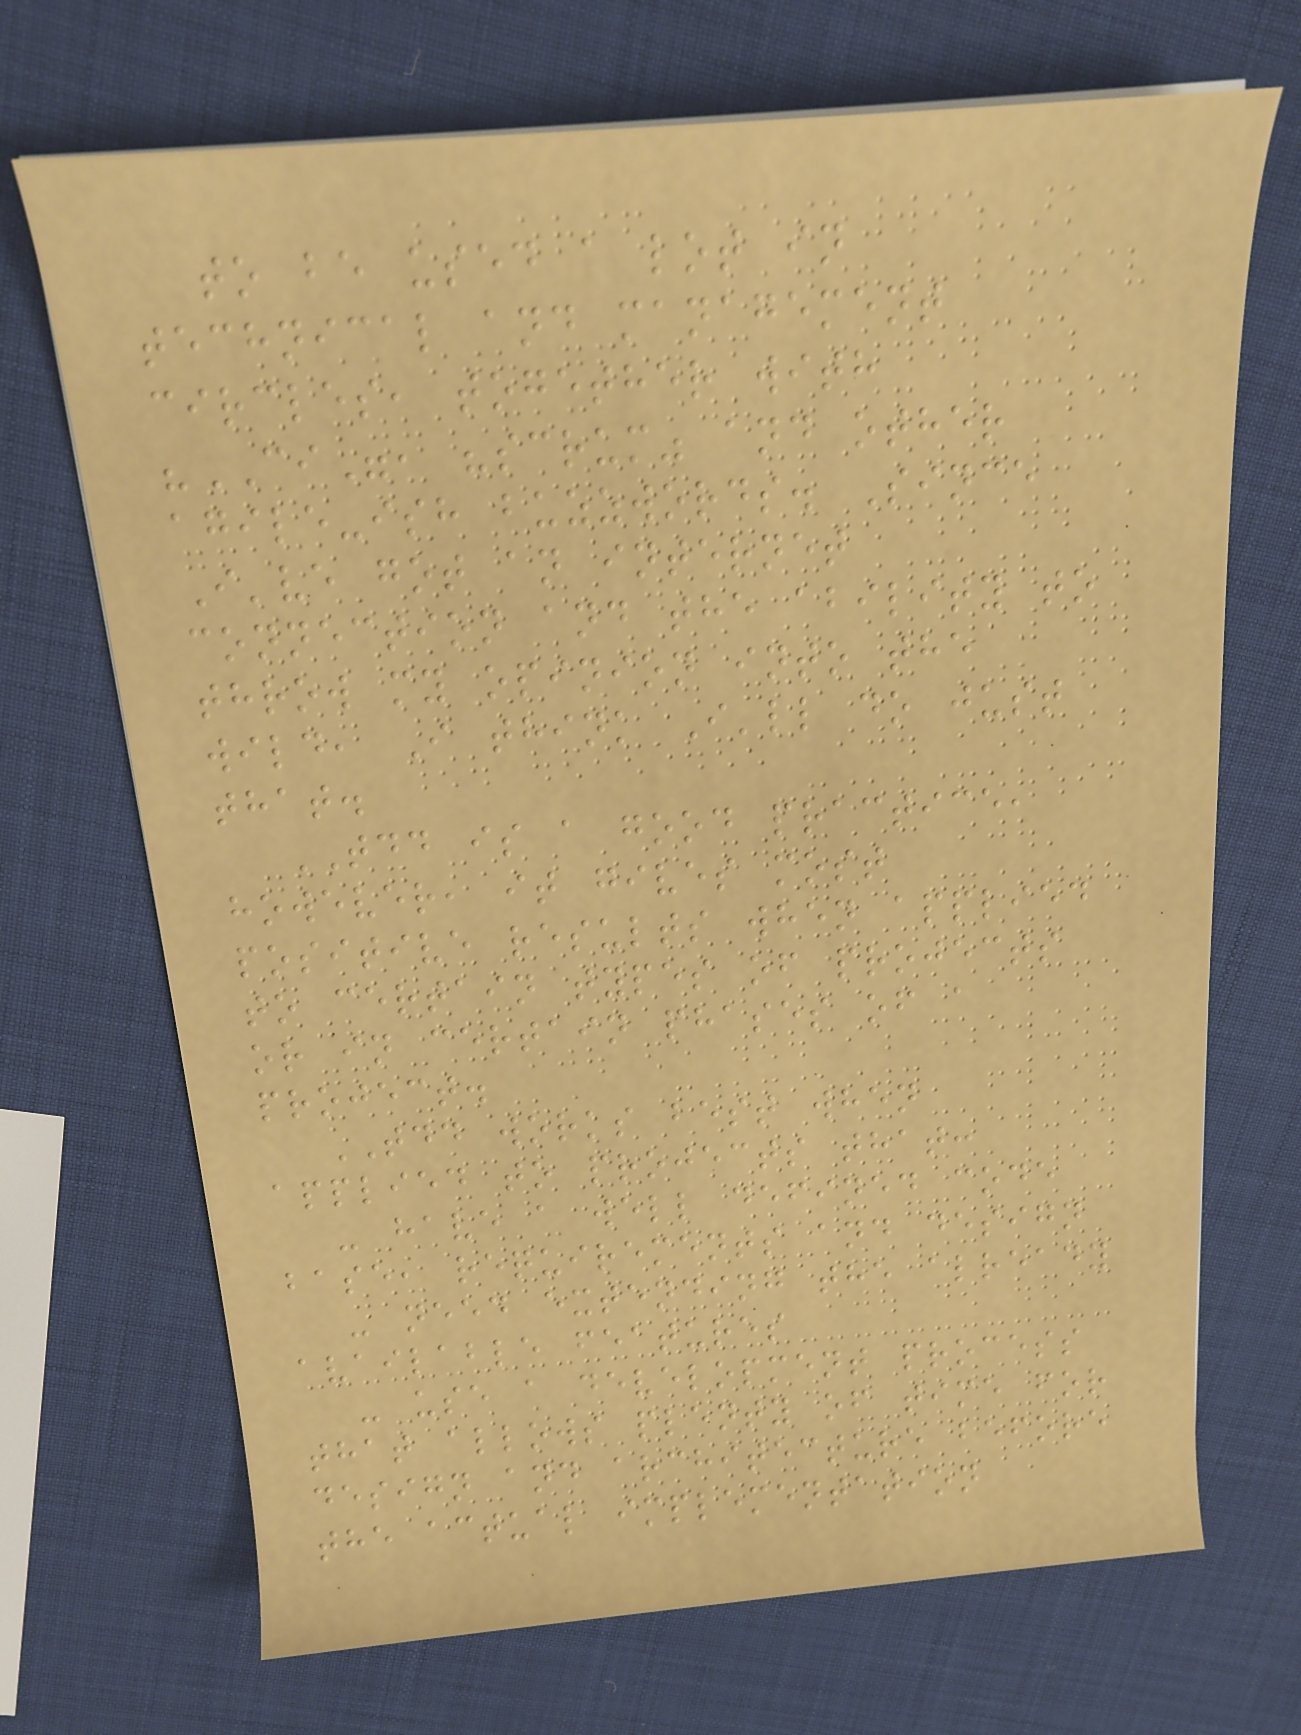to be used a lot in
technical and management
circles, together with
"CI", "scrum" and other
agile-ish buzzwords. Since
I've got an internet
connection and the ability to
throw my opinion into the
wild, I think I'll do just
that.
TDD is a good practice,
however, it gives most
positive results when applied
to certain types of projects
or in certain phases of a
project.
TDD works best when
applied to projects that:
- have a well defined code
base, requirements and design
- need extending the already
available features
- use a development process
that allows plenty of time for
design and architecture before
the actual implementation
